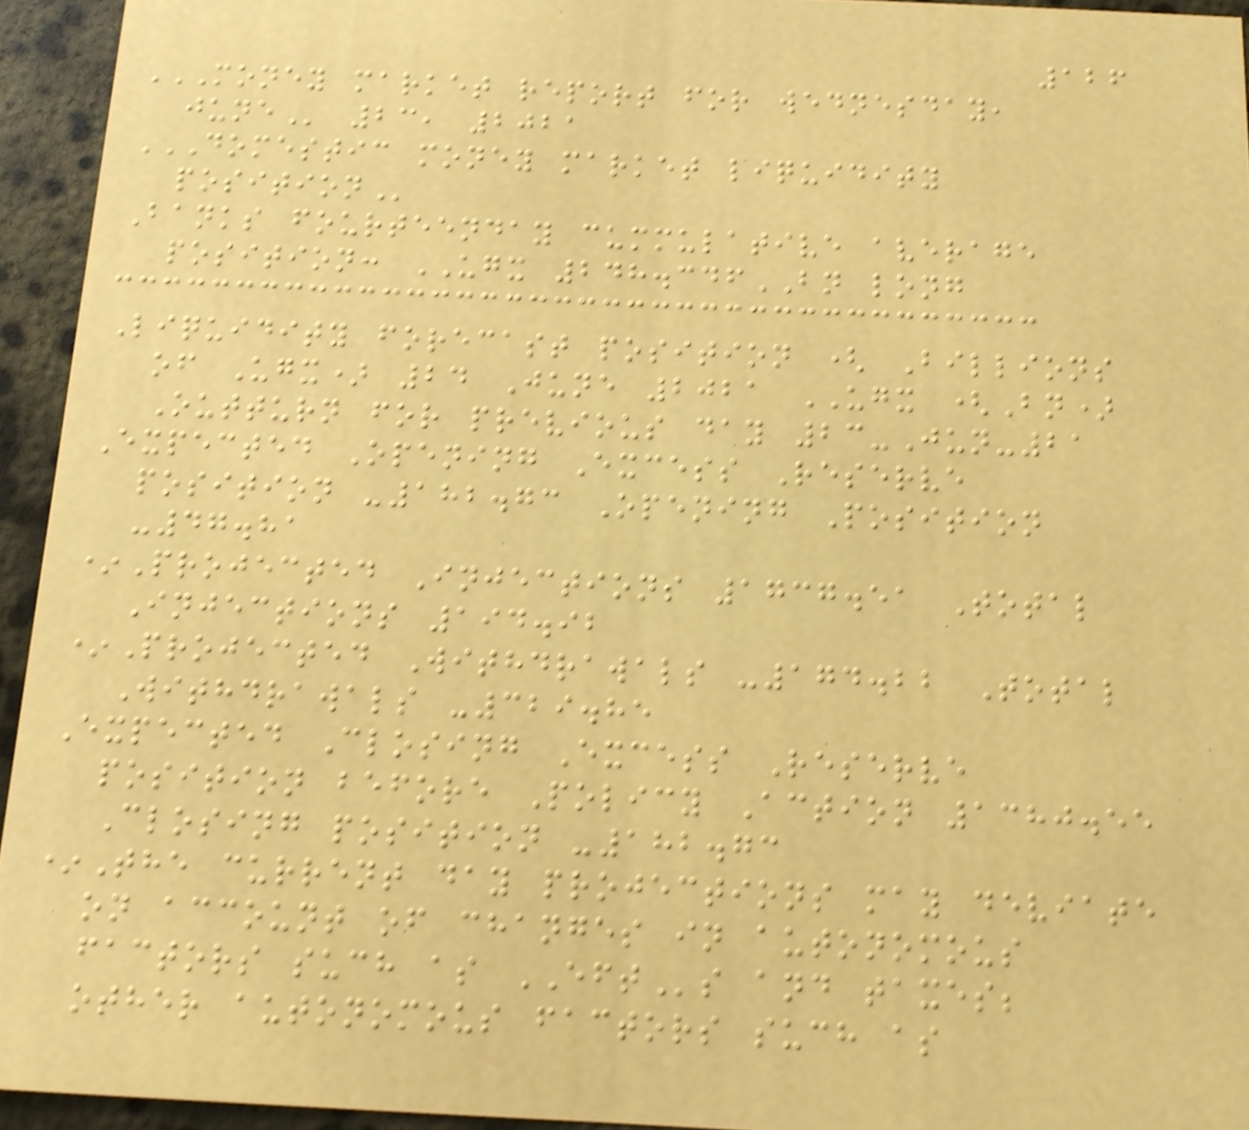126
MONEY MARKET REPORT FOR WEDNESDAY,
JUNE 23, 2021
DOMESTIC MONEY MARKET LIQUIDITY
POSITION
Banks fourteenday cummulative average
position: UGX 248.346BN long
Liquidity forecast position ( Billions
of Ugx) 24 June 2021 UGX (Bn)
Outturn for previous day 23-Jun-21
Expected Opening Excess Reserve
position -182.73 Opening Position
-47.81
*Projected Injections 1737.51 Total
Injections 194.92
*Projected Withdrawals -174.22 Total
Withdrawals -329.85
Expected Closing Excess Reserve
position before Policy Action 1380.55
Closing position -182.73
*The current day projections may deviate
on account of changes in autonomous
factors such as EFTs and taxes;
other autonomous factors such as
